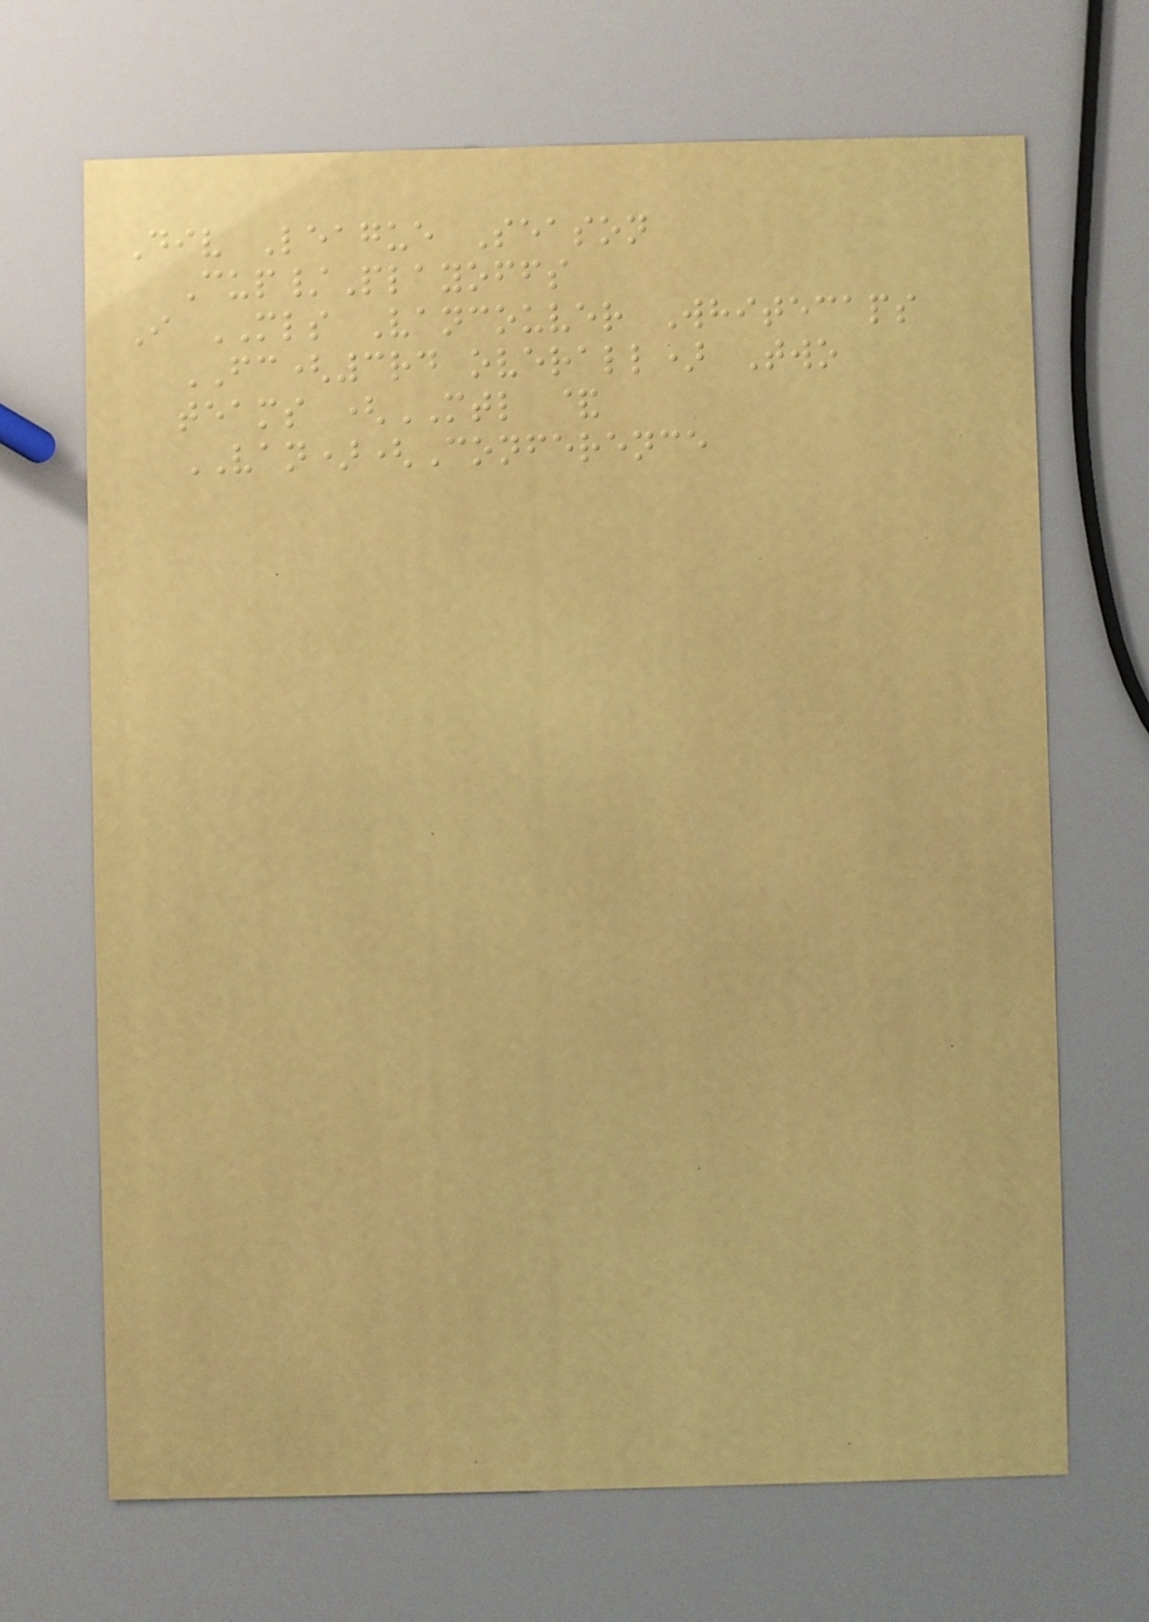Div League Season
Cup/Playoffs
I MLS Vancouver Whitecaps
FC(3rd overall) Two
teams (MTL &
VAN)(Conference
